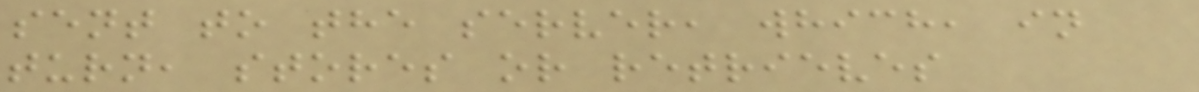sent to the server, which, in
turn, stores or retrieves
